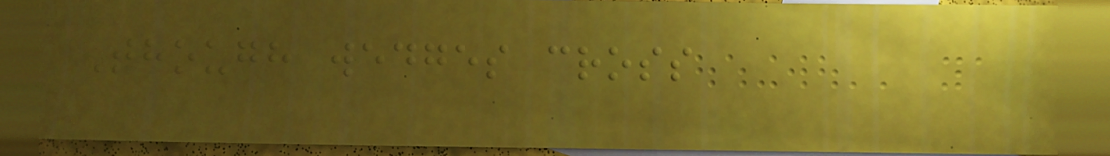Though wedges cross
